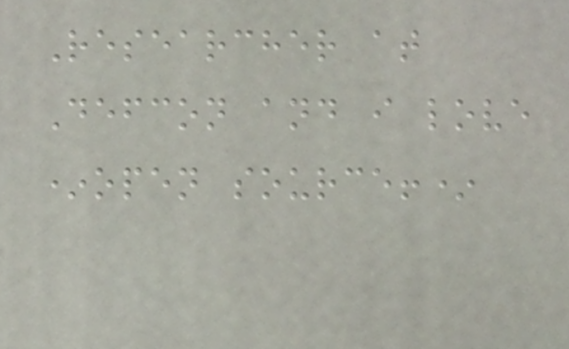Researcher at
Defcon and i love
*open source!*
